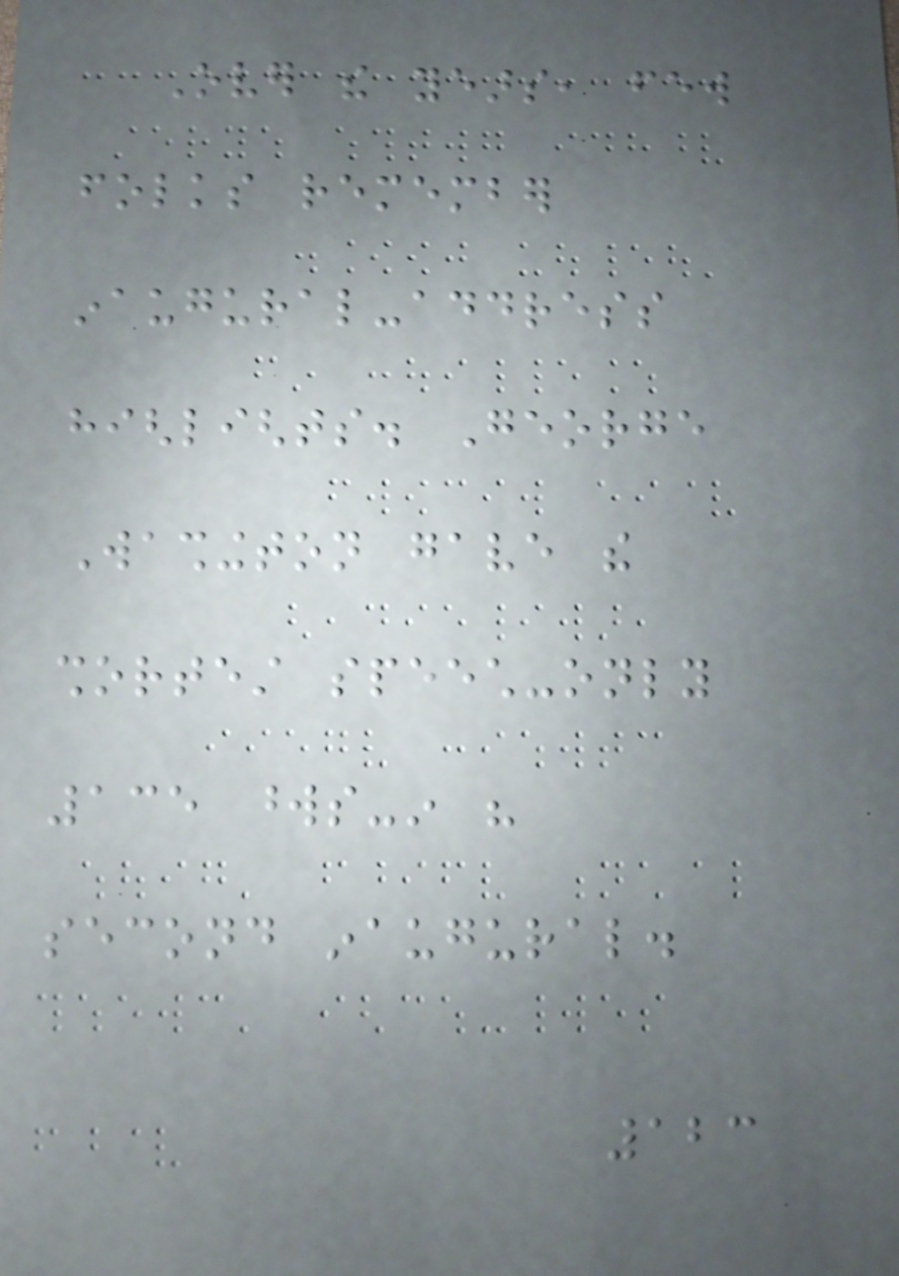Over the years, few
folks remember
inaugural-address
highlights. George
Washington gave the
shortest speech-only
135 words-in his
second inaugural.
123
